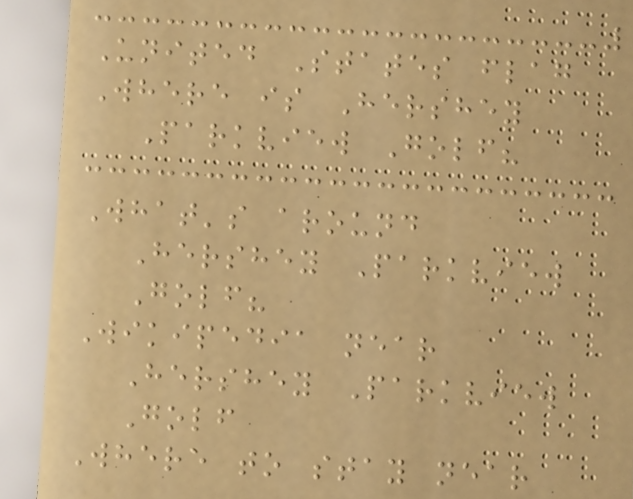United States flag
Where is Hershey
Parkview Golf?
What's around
Hershey Parkview
Golf?
Wikipedia near
Hershey Parkview
Golf
Where to stay near
